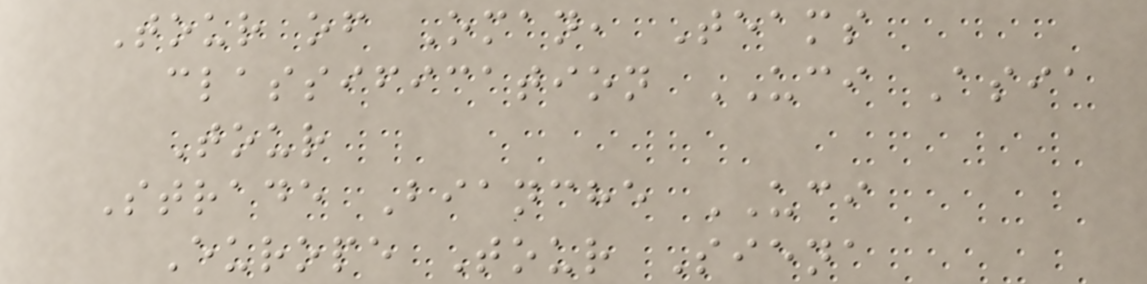Tour of Oman, Teams
classification UCI Asia
Tour
Strade Bianche UCI
Europe Tour Siena
